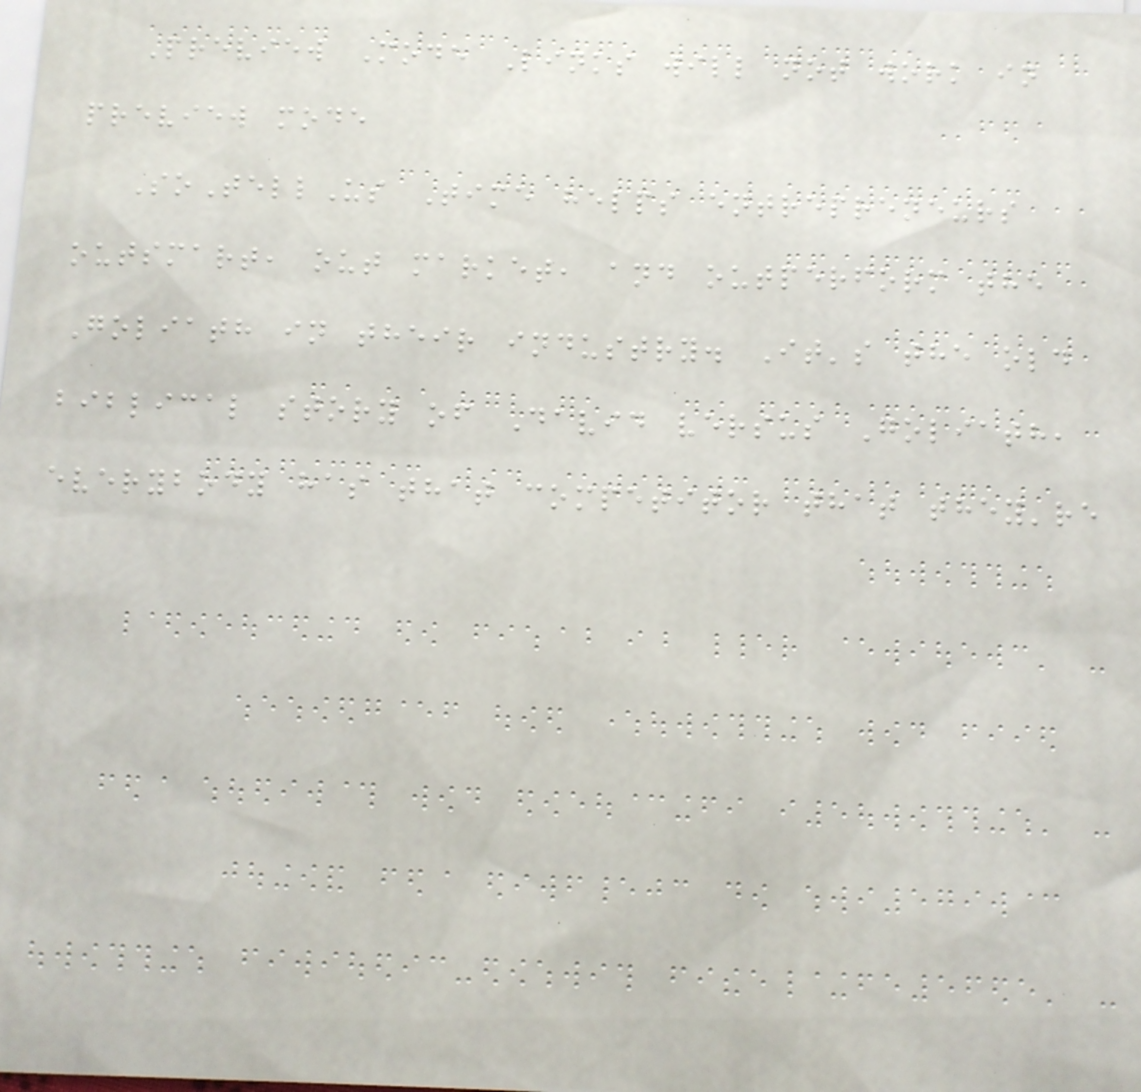Preview Mode Links will not work in
preview mode
SoTellUs Time helps entrepreneurs
outsmart, out market, and outperform the
Goliath in their industry. It's the old
biblical story of David versus Goliath,
everybody has that competitor that they're
